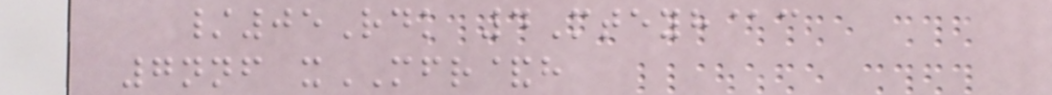/05Rdk 4Mteyh@c
7nnf xMFR&h
